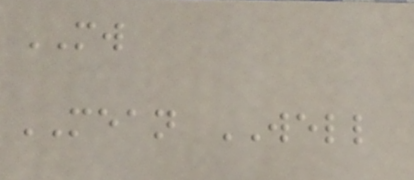MW
MEAN WELL
